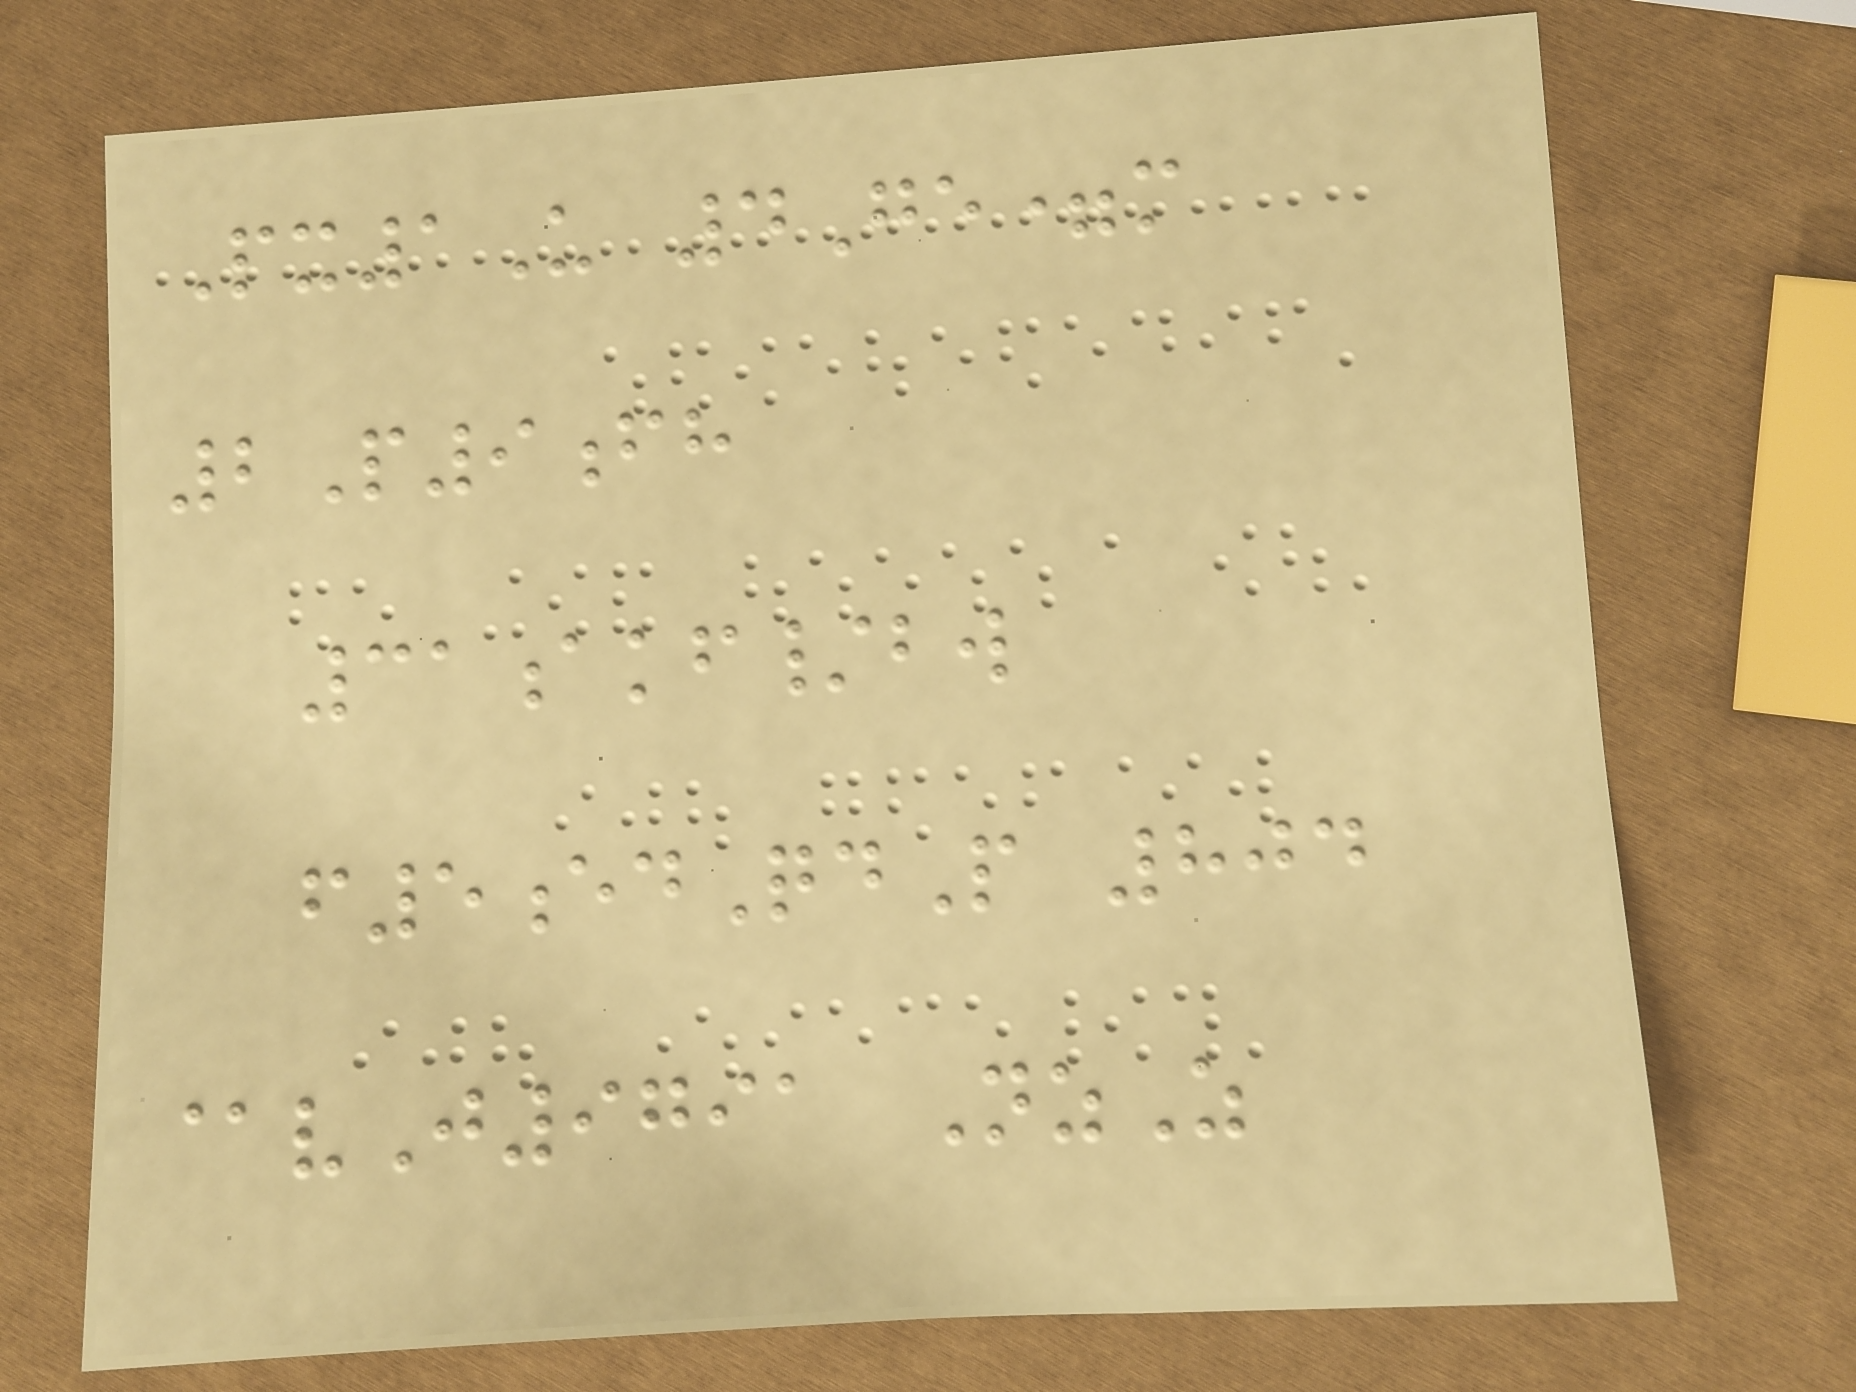Px1U 4Ge=m
2P9fh
31akf/bw
f5edQdP 804
@vJ9791 NzZ
